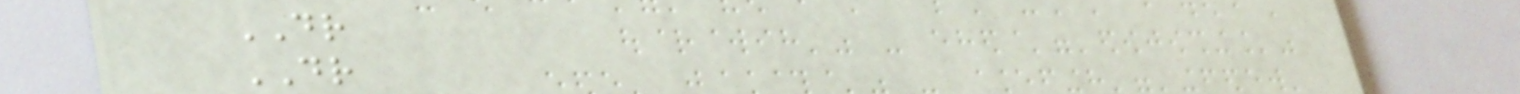DR
DR
